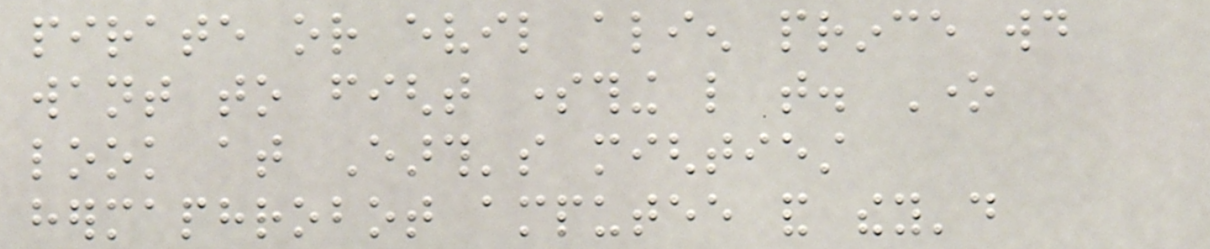pirate or evil alien prince would
want to fight something like that. One
look at Earth's mightiest
hermaphrobot amputee and they'd
